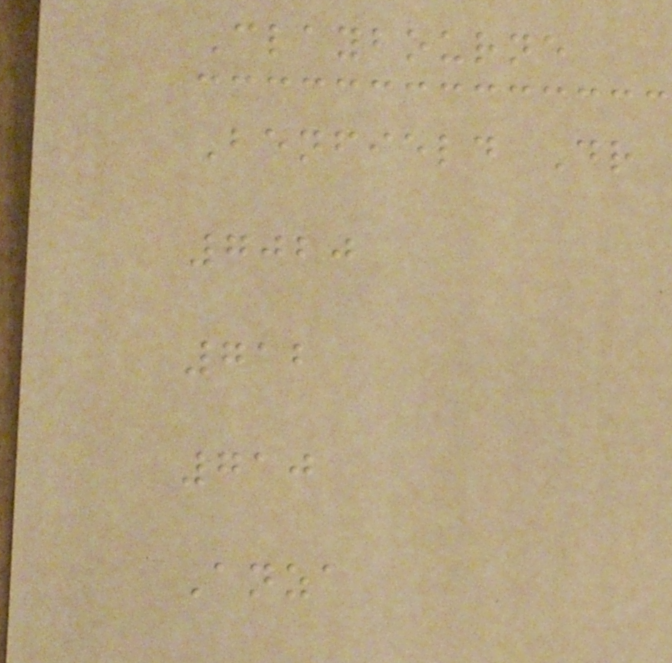Claybourne
Benfield Dr
7020
712
710
Anza
